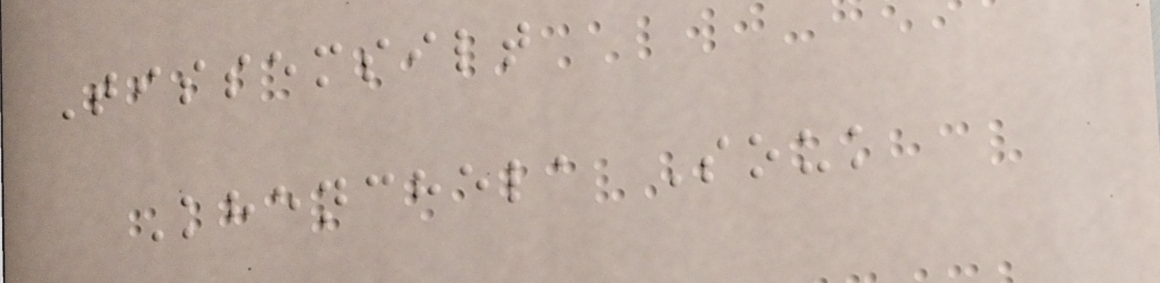Tissemsilt
Khenchela Souk
